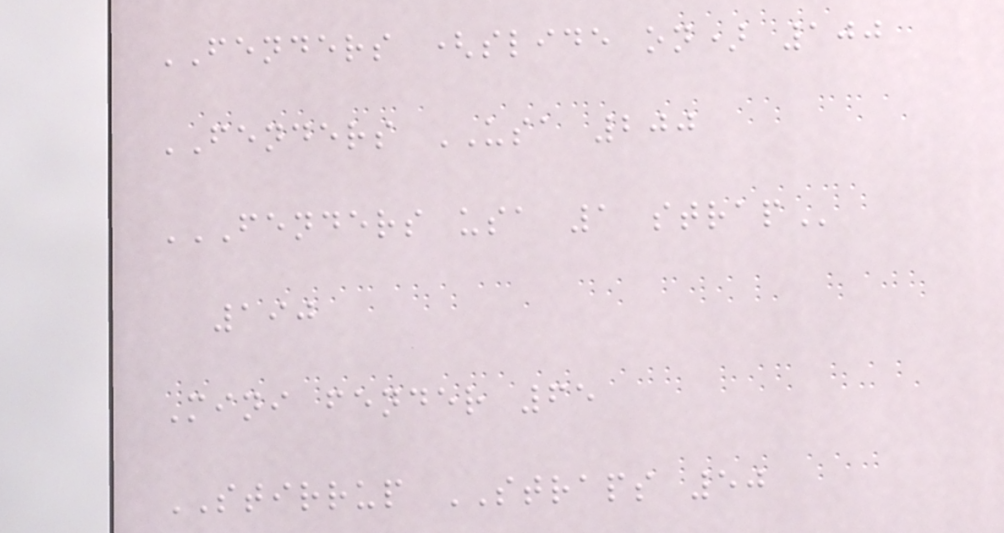FENDERS (slide on) 100
FENDERS USA 200
FENDERS USA 1 STRAP
190
Mini fender 65
STIRRUP STRAPS 50
